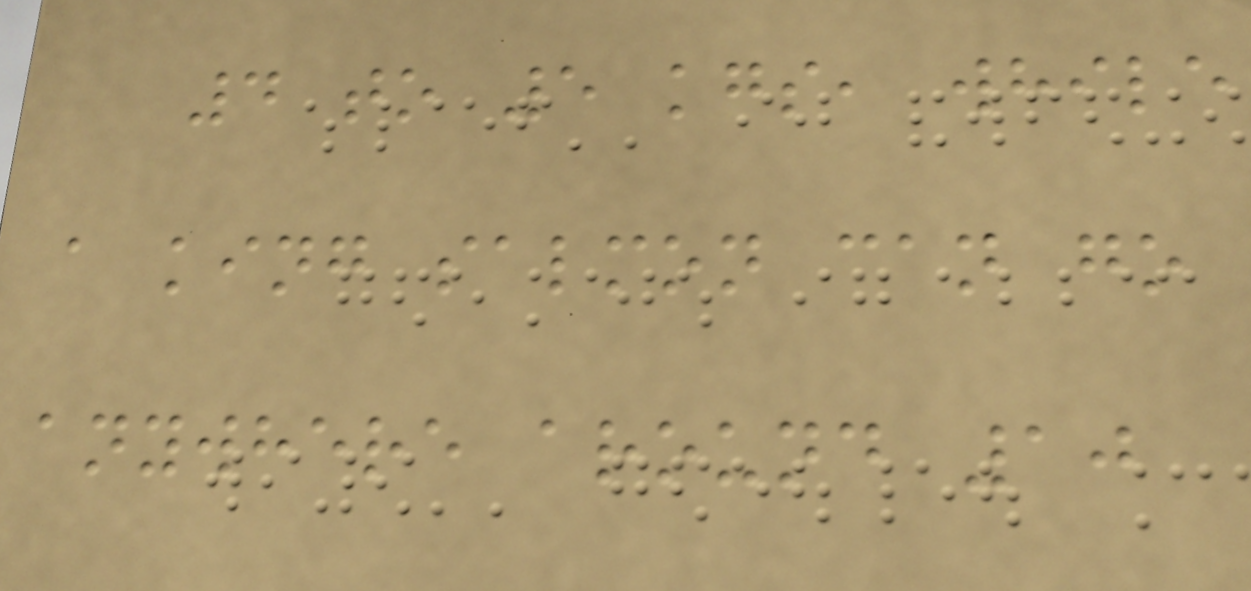4 to 5 kgs, while
a king salmon can go
anywhere around 10
